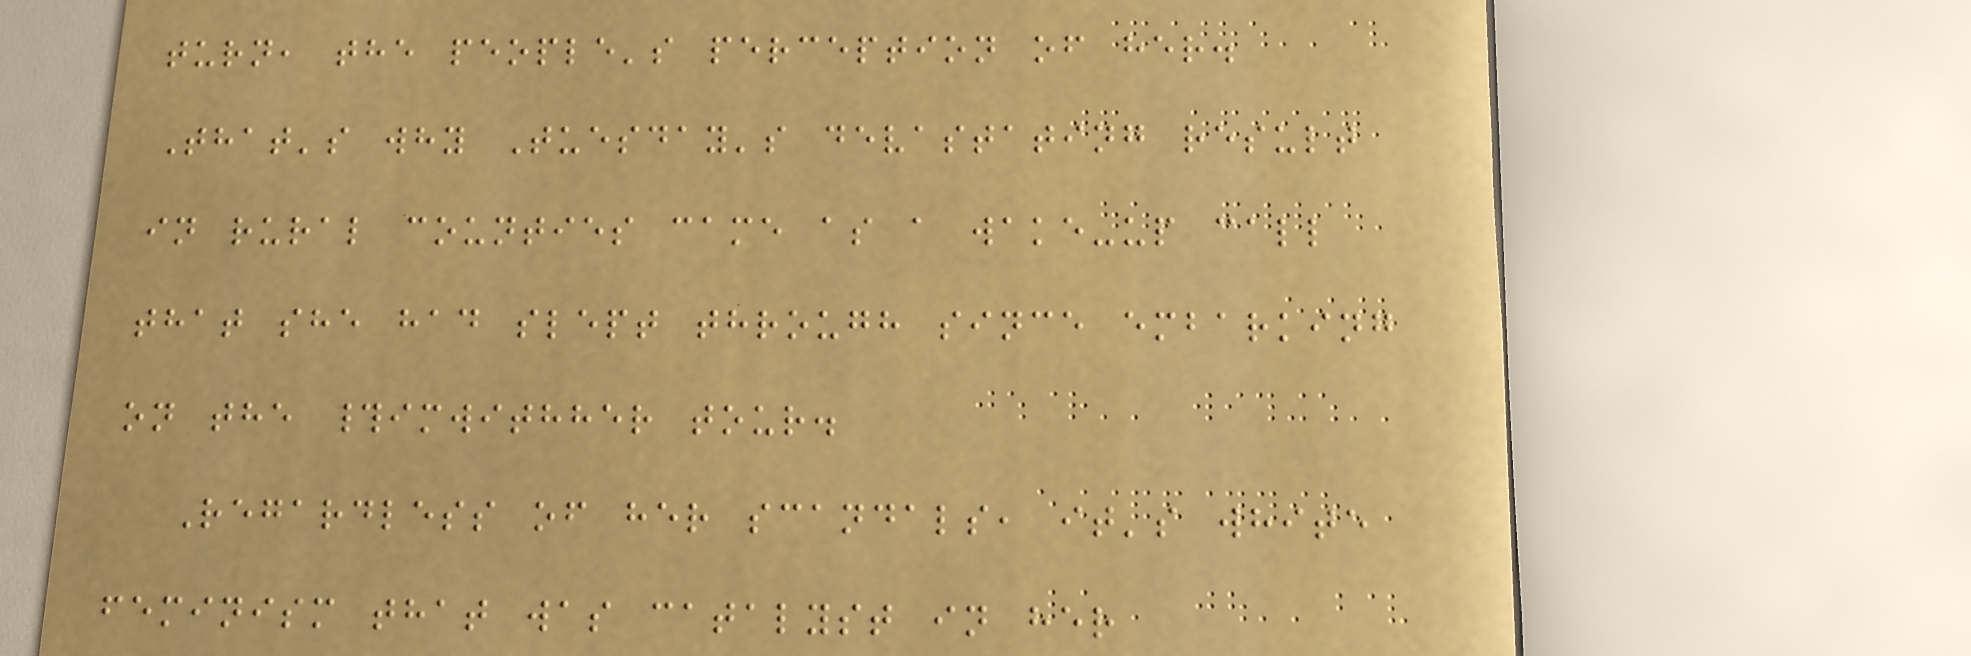turn, the people's perception of her.
That's why Tuesday's devastating result
in rural counties came as a wake-up call
that she had slept through since embarking
on the #imwithher tour.
Regardless of her scandals, it's white
feminism that was catalyst in her
